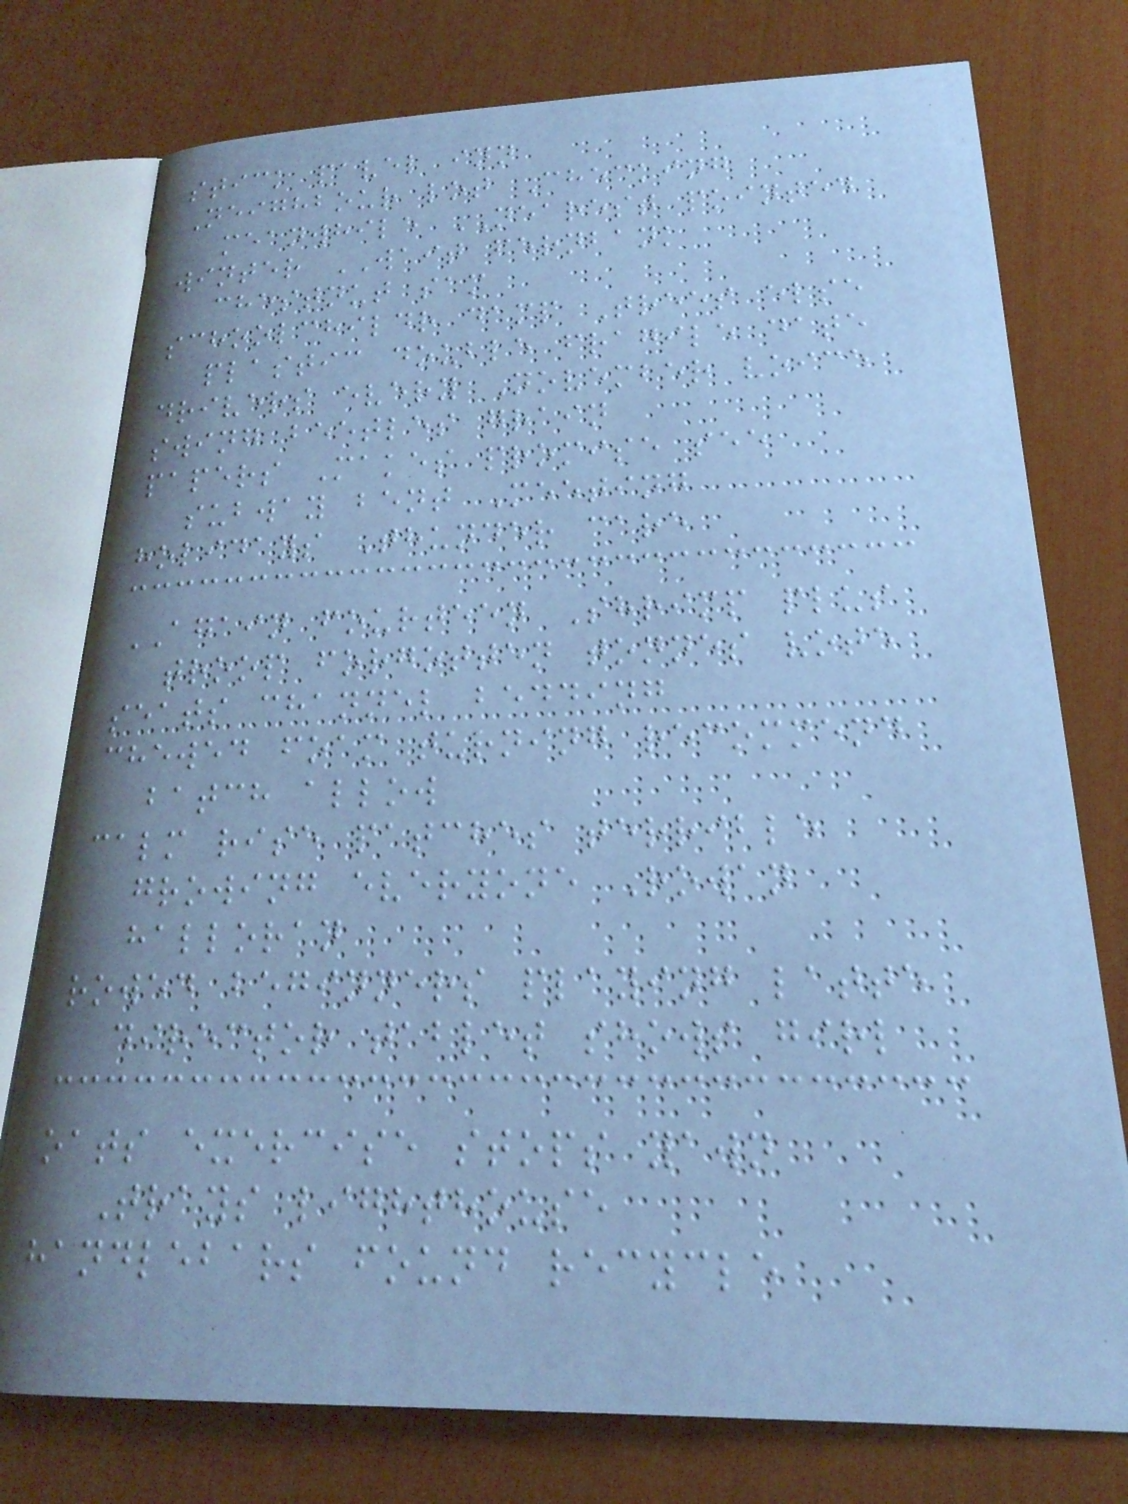stick pavel inn
Neighbour lot Checking
meanwhile NEAREST pointed
winter WAIT fernbank
chestnut sam
schoolchildr damp Trees else
plastic double fragile date
drivers every November voice
swing beetles grain
papers Makes promise see
subway bent Meeting
holidays Thunder care
AGAIN fourteen Shrimp plus
troop forgotten tonnes vote
seats channel bedding
chewed foam turning recommend
batch allow
calm rise patches terrible
growing everyone Rowan
halloran
rowed beginners playing latte
director tablet shows girl
oats exercise stops yawn
Trays lighthouse
handlebars found recycle
